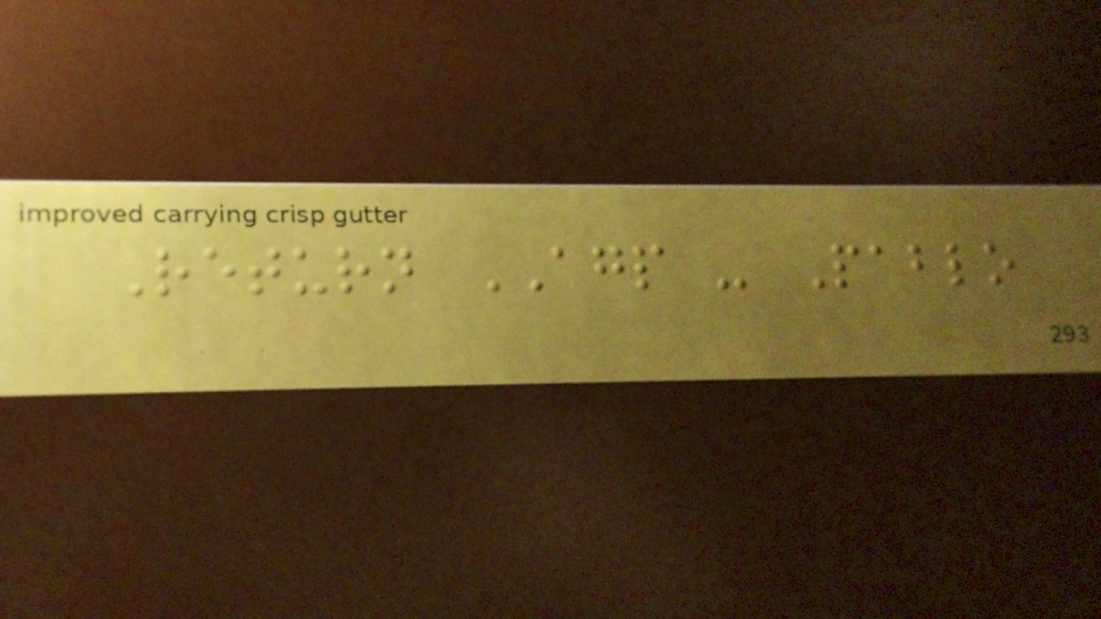Return AGP - Pablo
